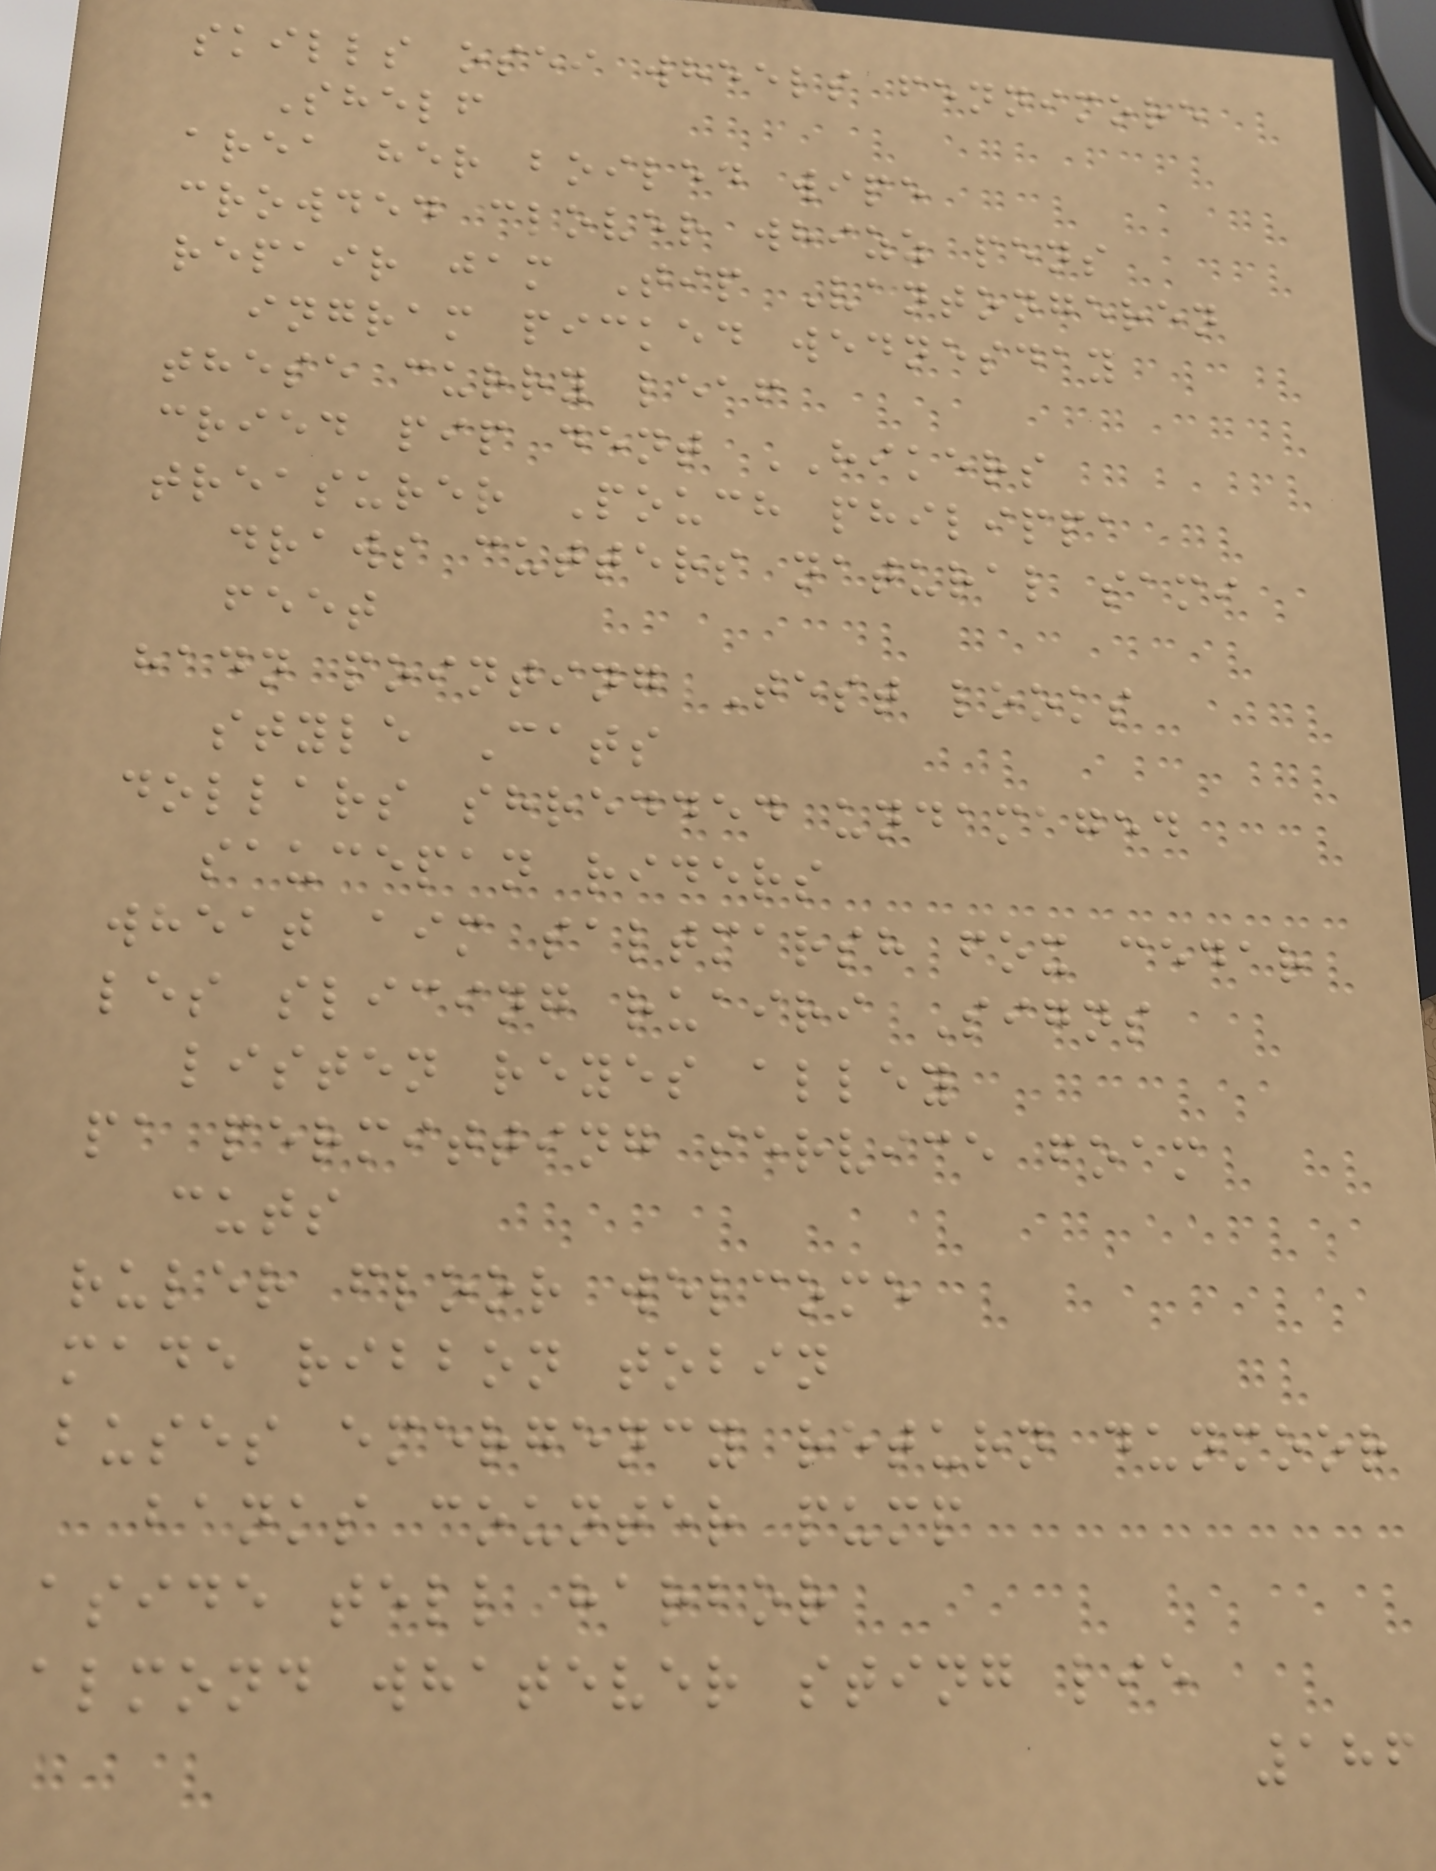skills osei wheels fennimore
Shelf
area her boiled wipe
crowded clover whizz pens
repair jam Tip Vantongeren
ingram picked wednesday
these curry leaf
cried pip dent HIKERS
treasurer Pouch philippa
draws cutters natural sami
feet
hadn pointing Test looks
style Cats
dollars shredded undamaged
saucepan riders
wheat aim saltmarsh fox cedar
les slicing ruairi Signs
listen reyes alley
pa permitting service foam
cuts
ruler floor welcome
made ribbon tobin
buses emergency return dunmoor
banks counter pump
aside tell harbor
almond whatever sting lie
186
